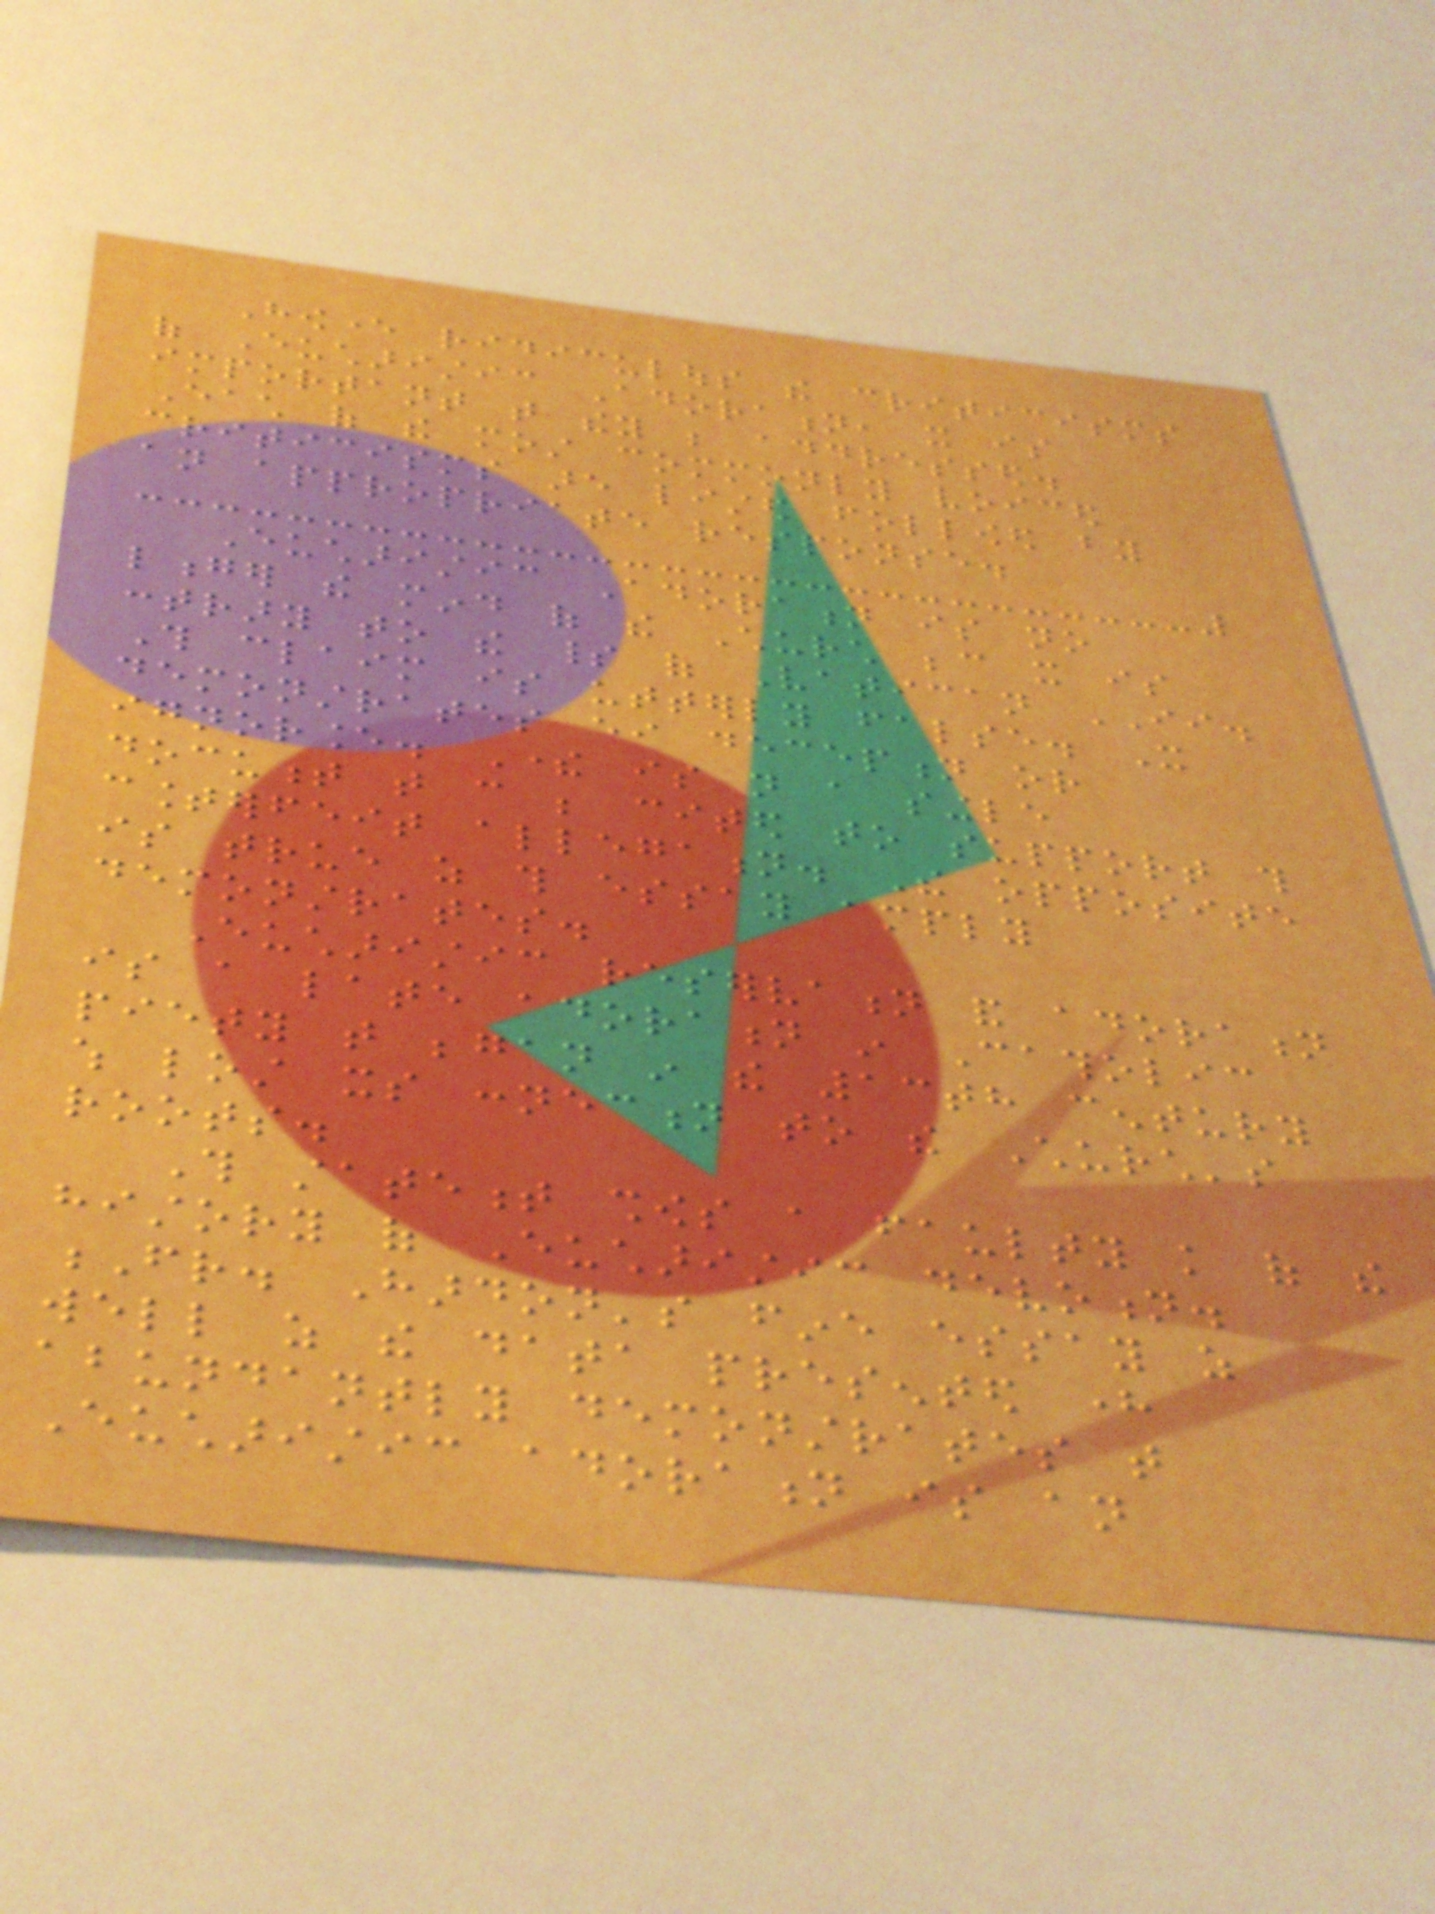However ridiculous the criticisms
of Eucharistic Adoration, it is
important that they be addressed.
Each of the most commonly voiced
criticisms are listed followed by
an appropriate response.
Eucharistic Adoration is no
longer the mind of the Church because it is
contrary to the spirit of Vatican II.
This claim is utterly false. It
demonstrates either deception or
ignorance. There is not a single
document that can be cited to support this
counterfeit allegation. The opposite
is true as this essay amply
demonstrates.
Eucharistic reservation and adoration
is a late adoration in Catholic
piety that began in the 13th century
which lost its connection to the Church's
roots.
This statement shows a faulty knowledge of the
history of Eucharistic devotion.
Fr. Hardon's fine essay as
well as the data presented here
abundantly demonstrates that
Eucharistic adoration is an
